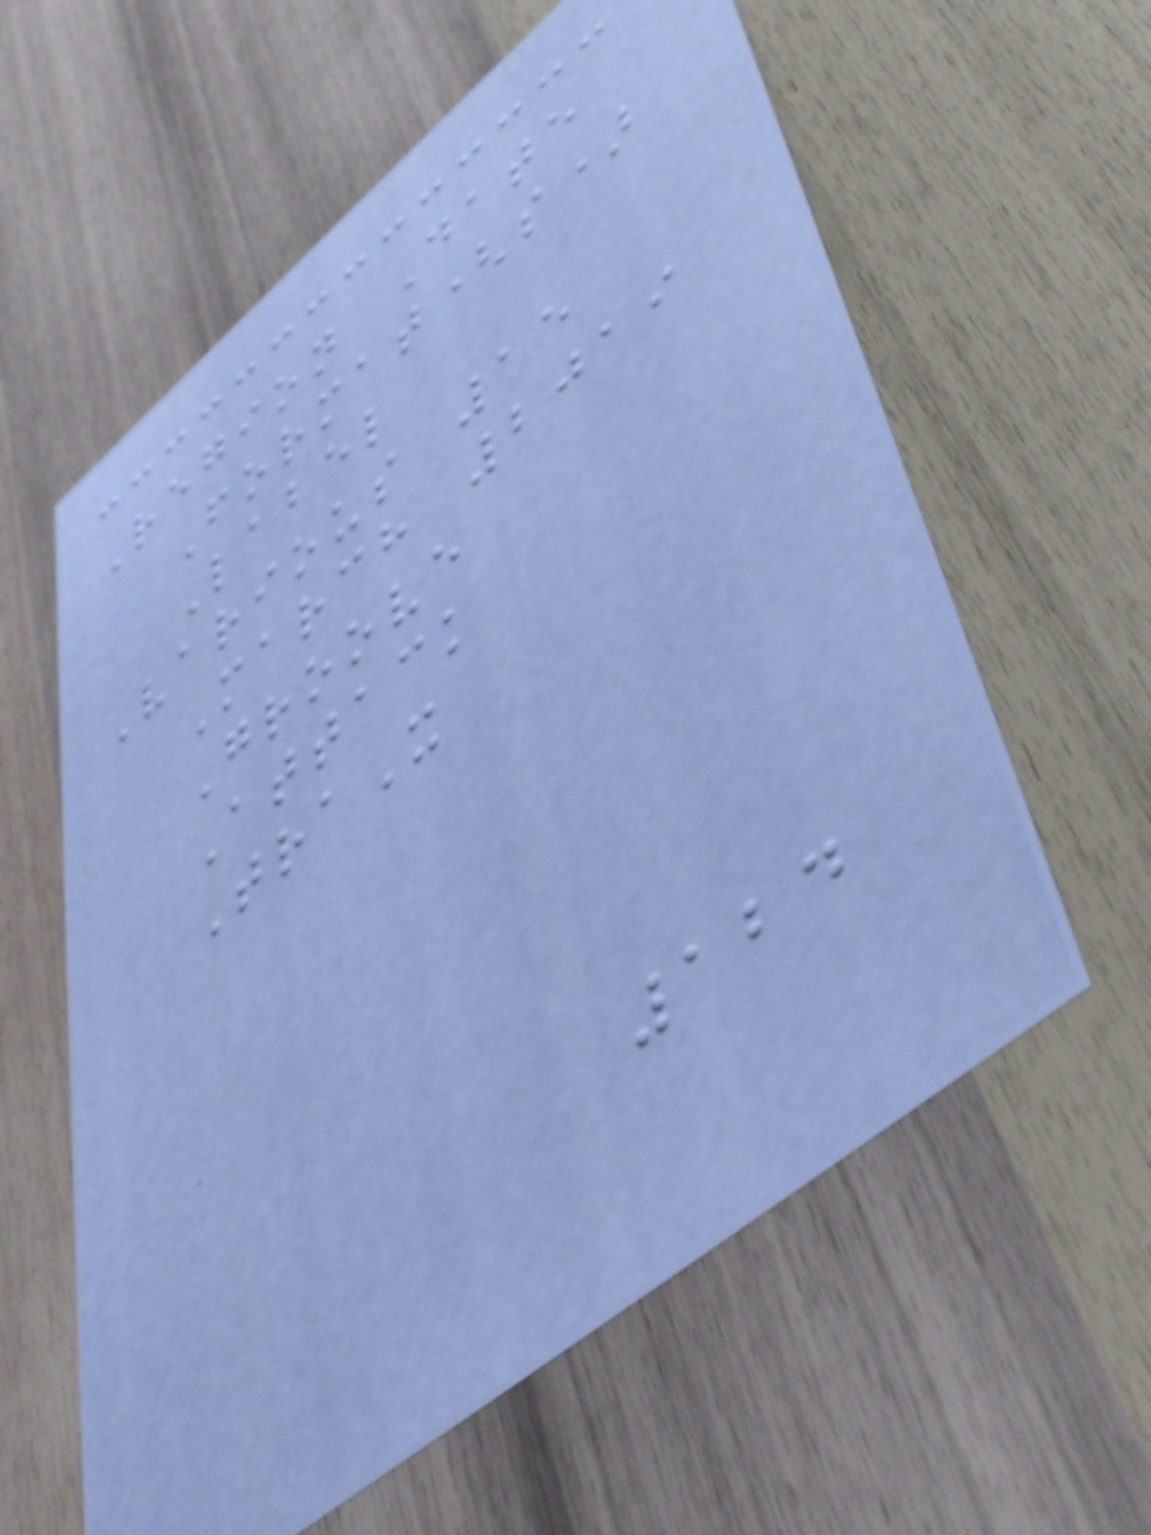Region Date
Format(s)
Label
Various 15
March 2019
Groove
Attack
TraX
124
